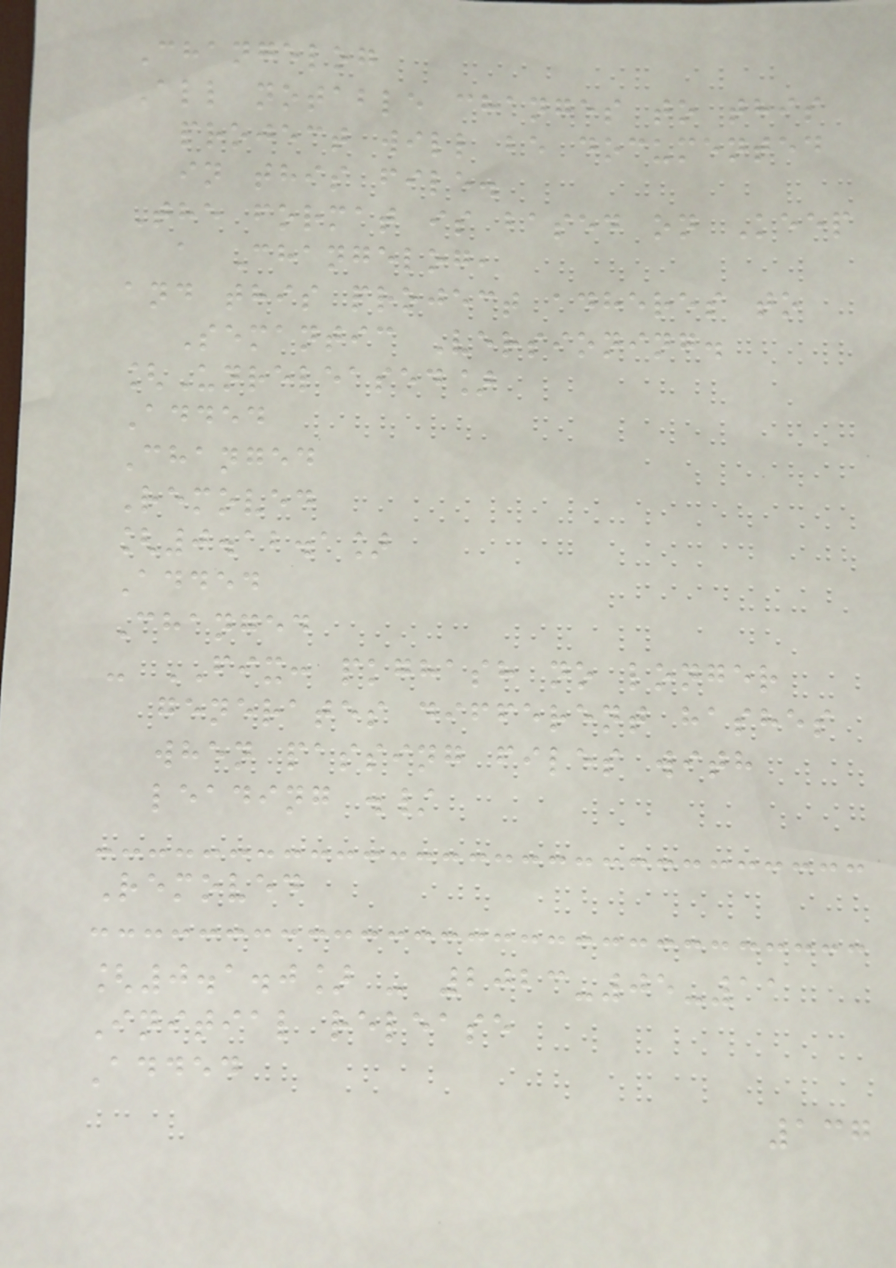Changelog
All notable changes to this
project will be documented
in this file.
The format is based on Keep
a Changelog,
and this project adheres to
Semantic Versioning.
[Unreleased]
Added
Changed
Removed
[0.12.1]
Added
Changed
- FIX: pkghash no longer
generates different hashes
when passing files with
leading ./
Removed
[0.1.0] - 2023-05-11
Initial release
Added
137
